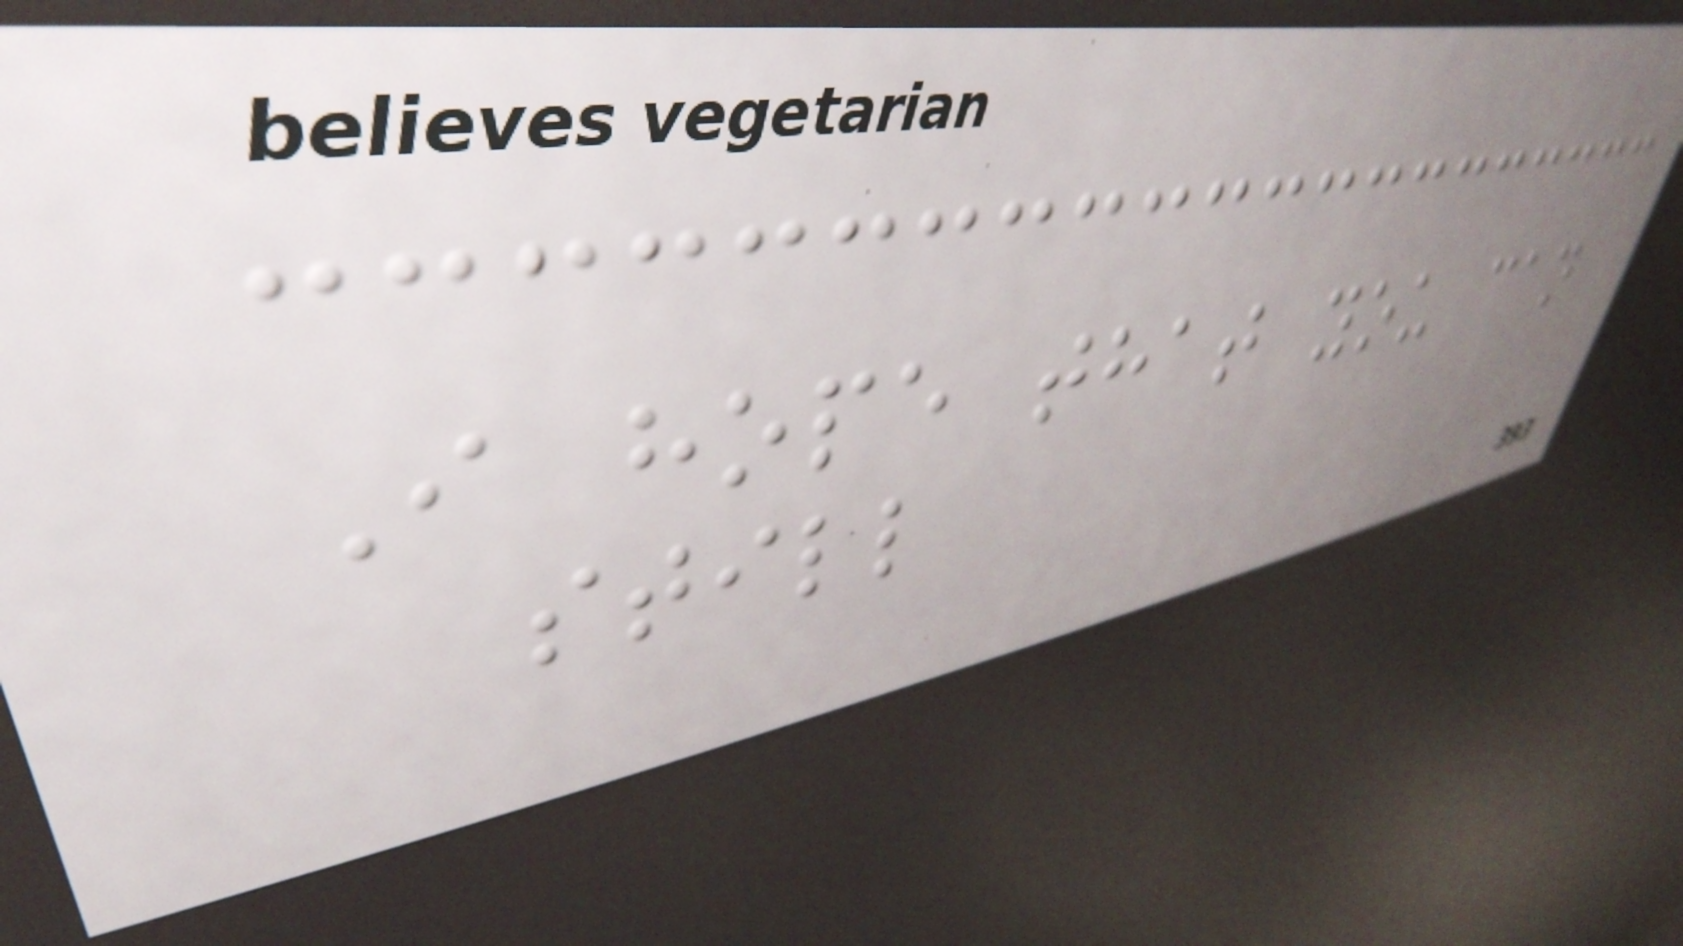I hope that you can
still
